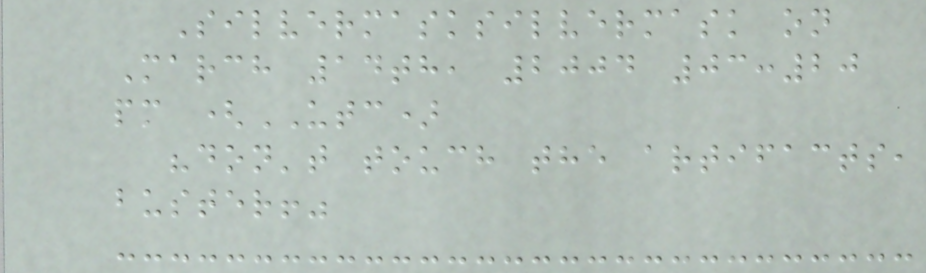Silvermasksilvermask on
March 14th, 2004 03:20
pm (UTC)
"don't touch the artifacts,
buster!"
